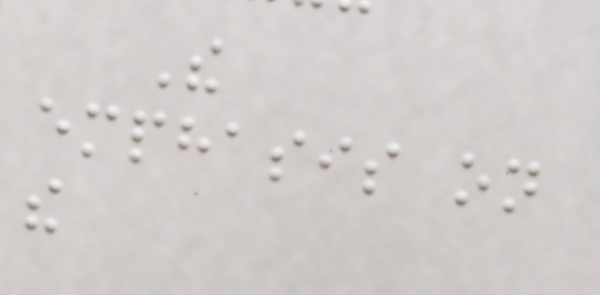The
emphasis on
the
